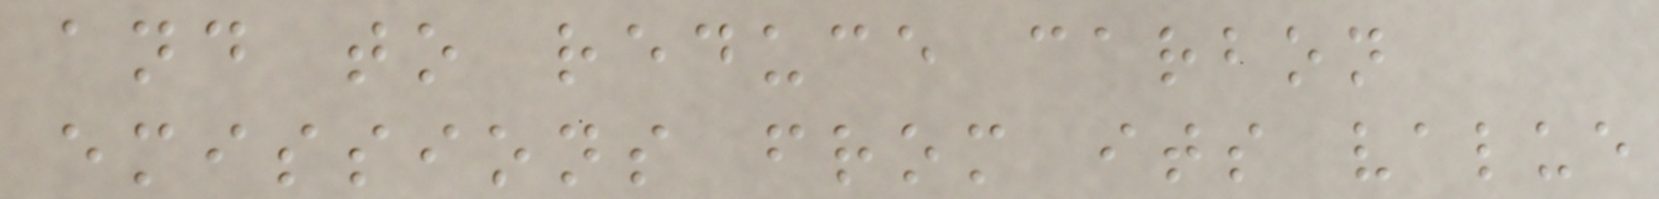and to reduce carbon
emissions from its value
